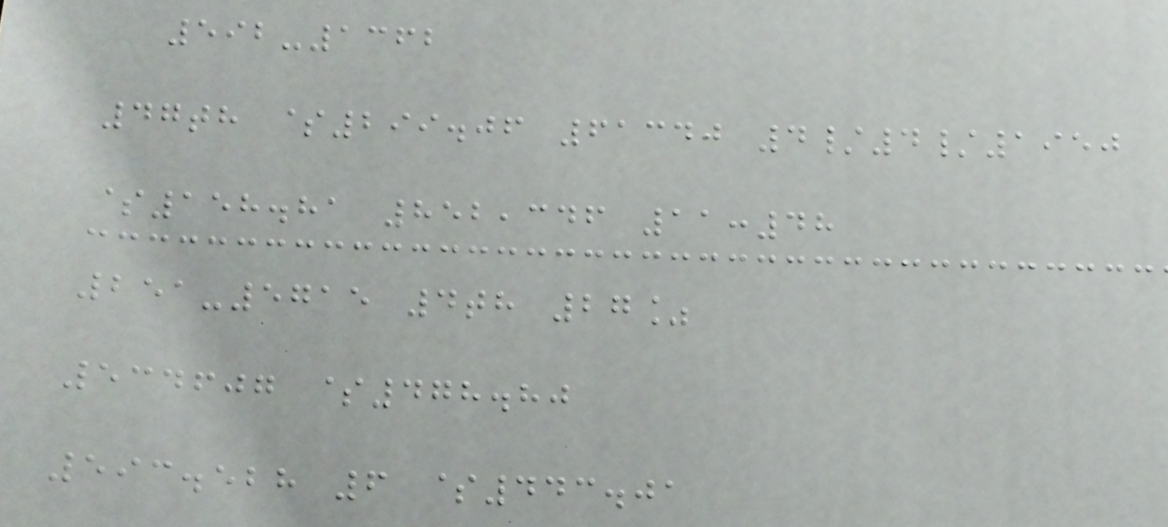592-1362
47th $299.06 61340 4/4/1950
$158.81 852,346 11:48
251-5715 4th 27%
534607 $478.80
593.528 6 $443.01
